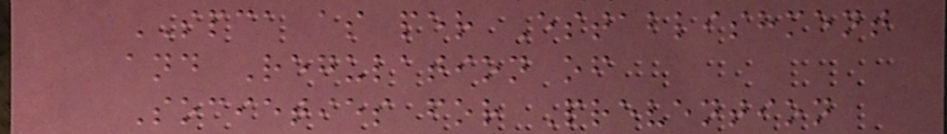SPCA as per Establishment
and Regulation of
Societies for Prevention
